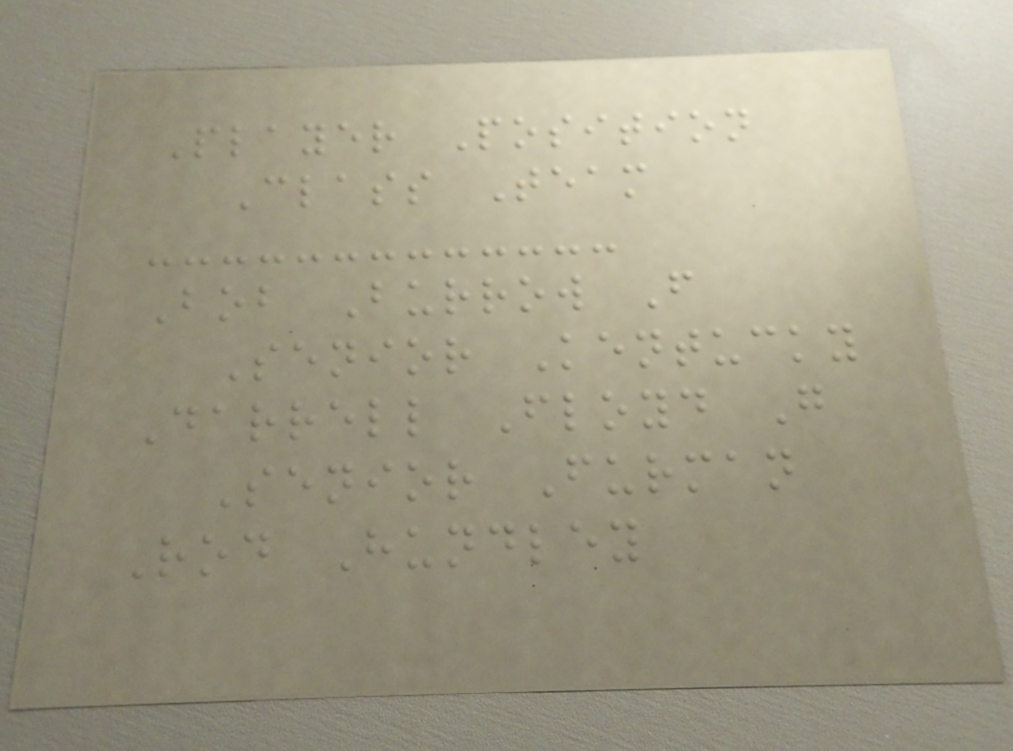Player Position
Class Team
Bob Burrow F
Senior Kentucky
Darrell Floyd G
Senior Furman
Rod Hundley
